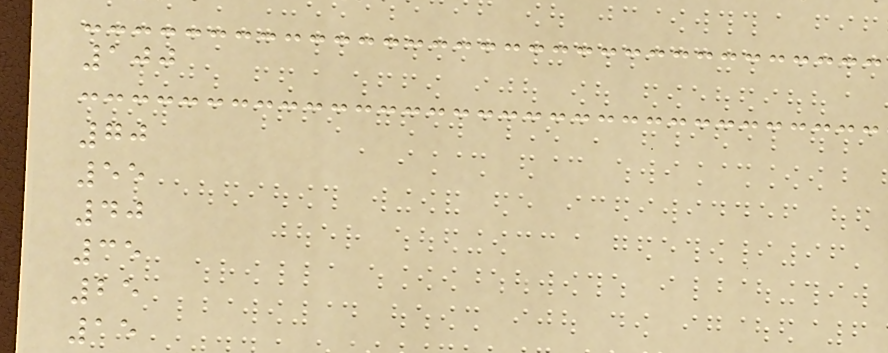100
70
55
40
35
25
15
